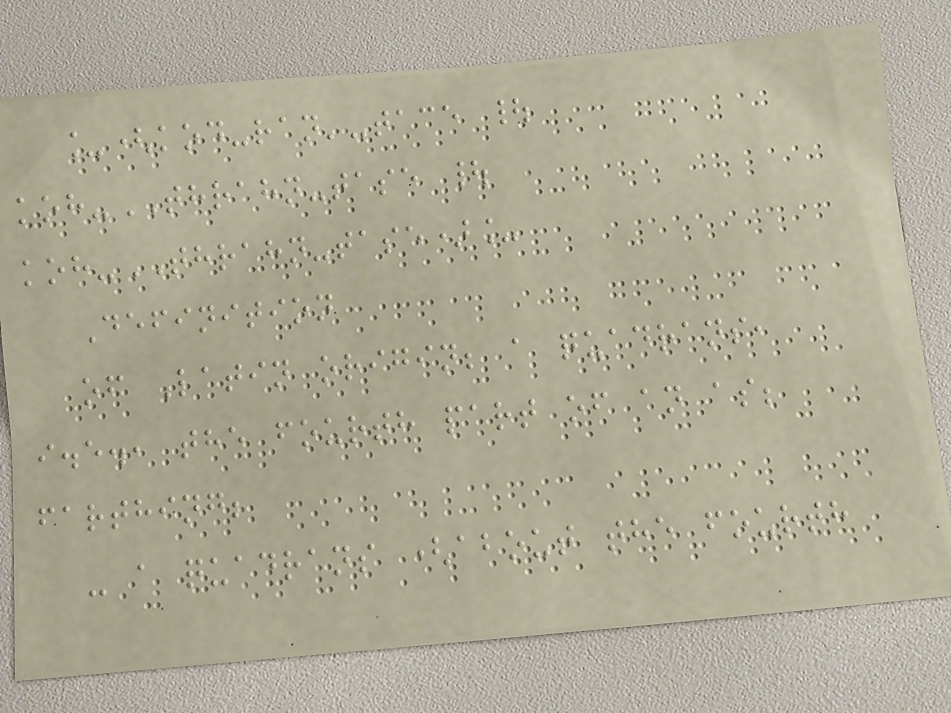_(kod-ran'-tace |
koh-THRAHN-tase |
koh-THRAHN-tase)_
Definition
of Latin origin; a quadrans,
i.e., the fourth part of an as;
farthing;
- a quadrans (about the fourth
